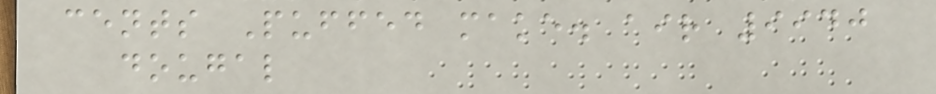cents Puffed make. air 9940
dougal
